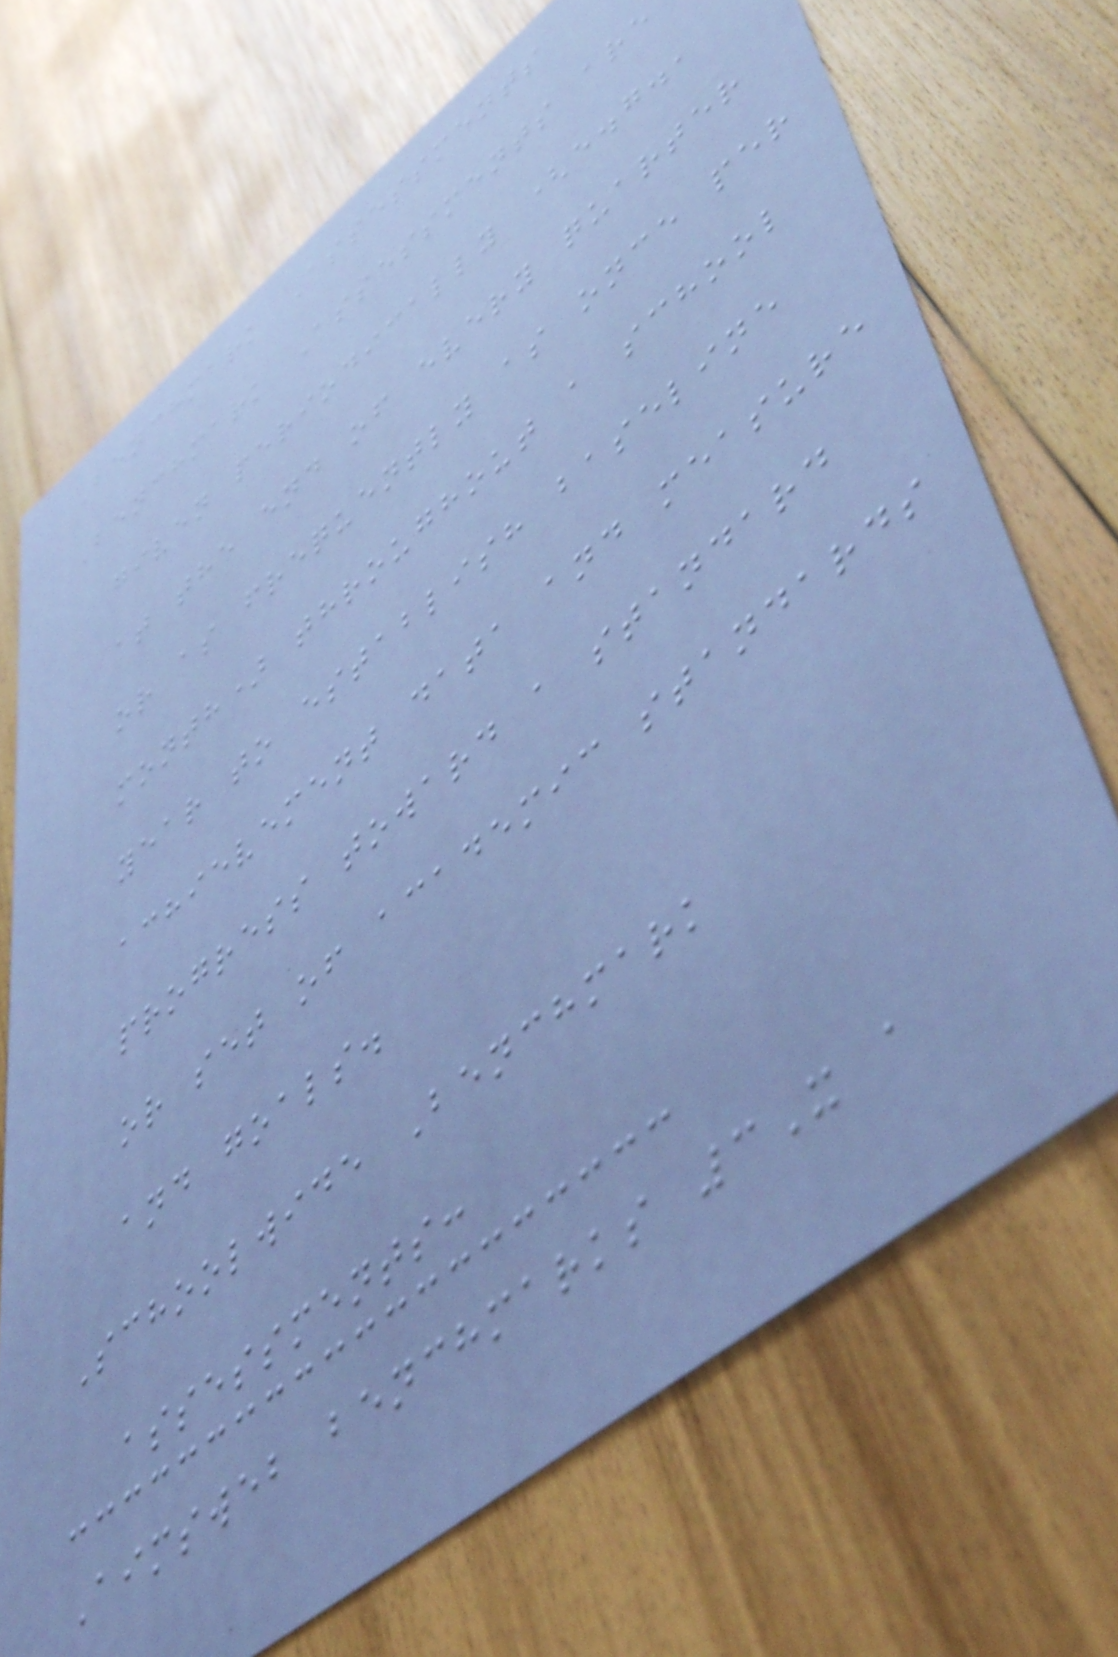Benchmark Assessments
Benchmark Assessments are
given periodically (e.g.,
at the end of every quarter
or as frequently as once per
month) throughout a school
year to establish baseline
achievement data and measure
progress toward a standard
or set of academic standards
and goals.
Schoolwide Benchmark
assessments:
Aimsweb benchmarks 3X a
